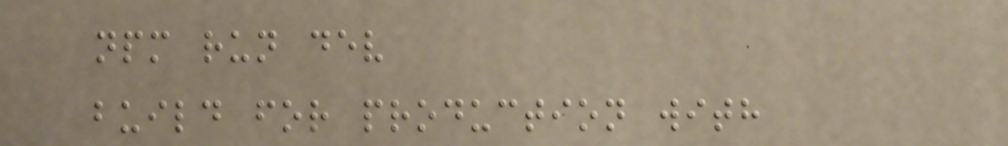npm run dev
build for production with
